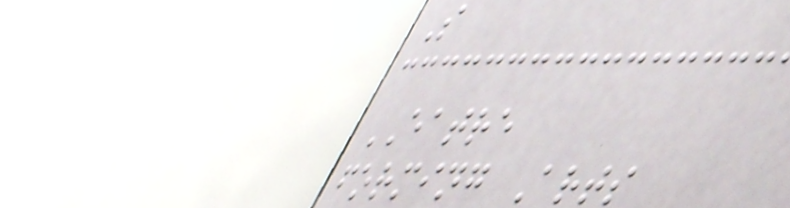S
EATRE
forming Arts
